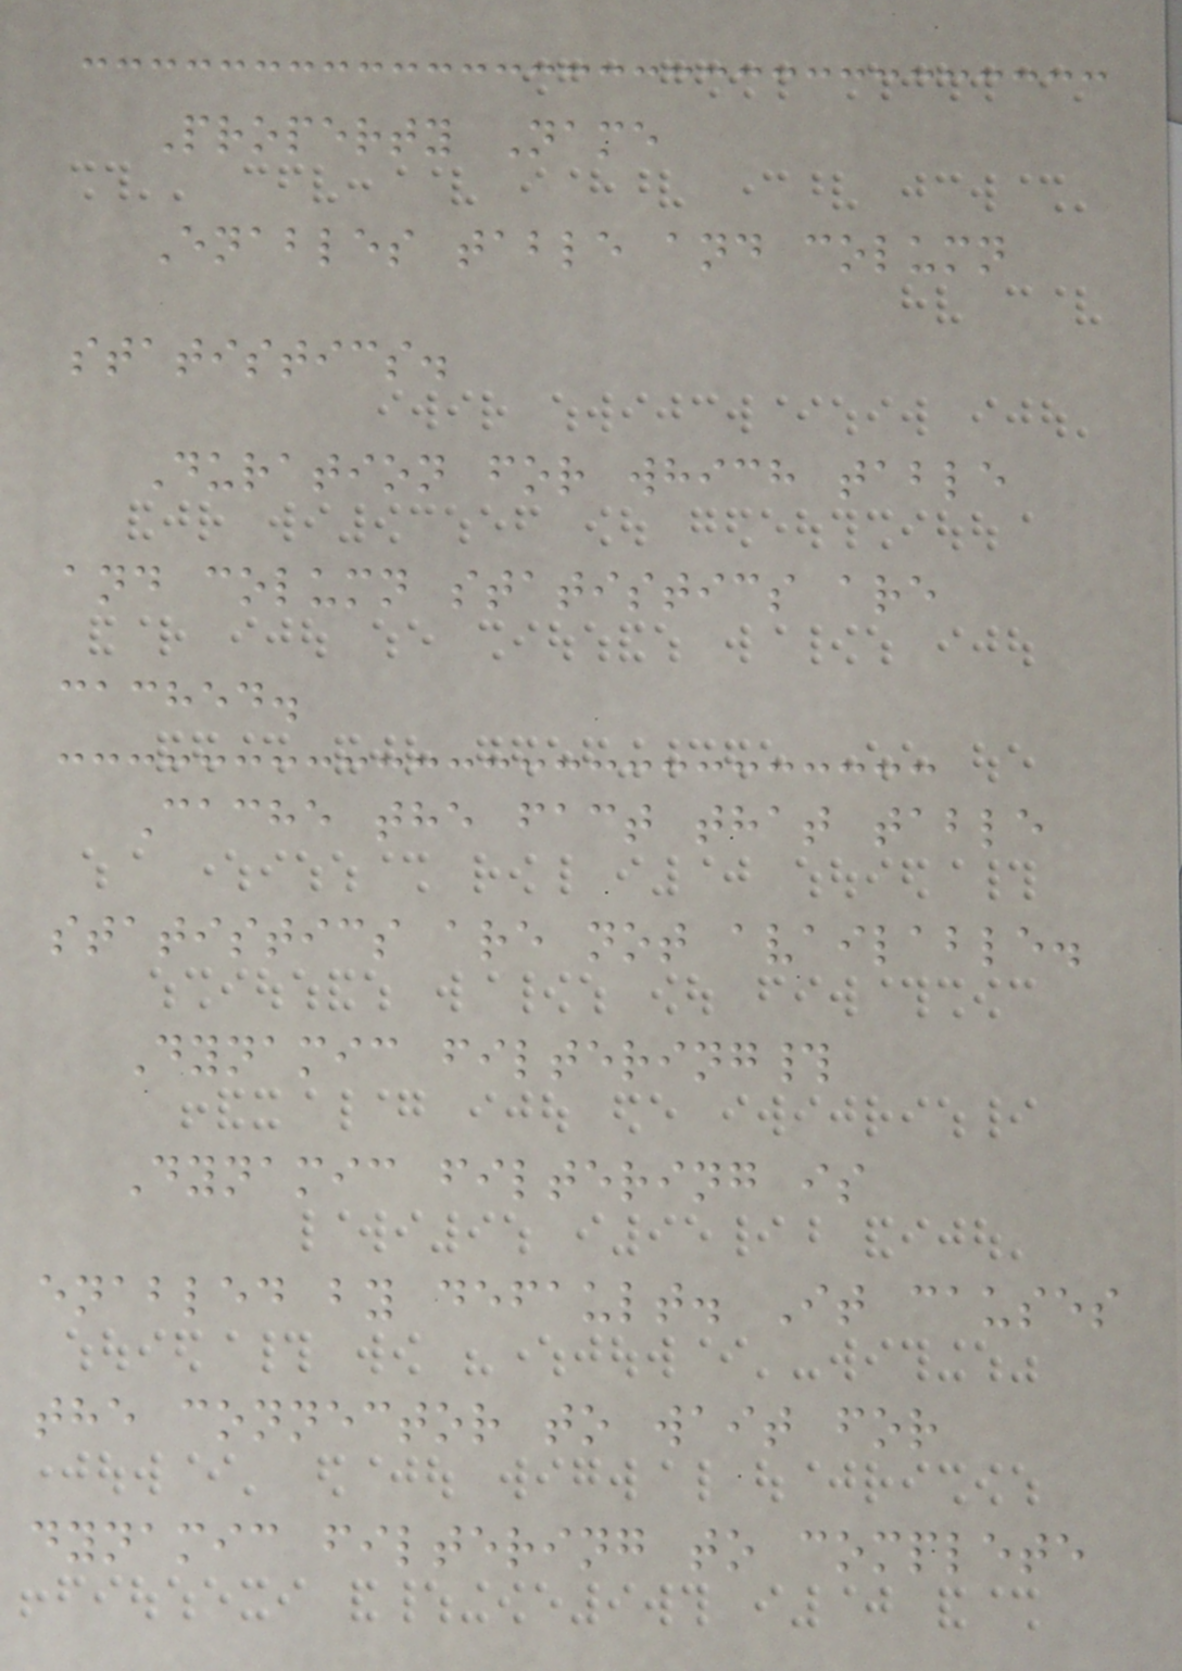Property Name
Enables table and column
statistics.
Duration for which table
and column statistics are
cached.
Cache the fact that table
statistics are not available.
Dynamic filtering#
Dynamic filtering is
enabled by default. It causes
the connector to wait for
dynamic filtering to complete
